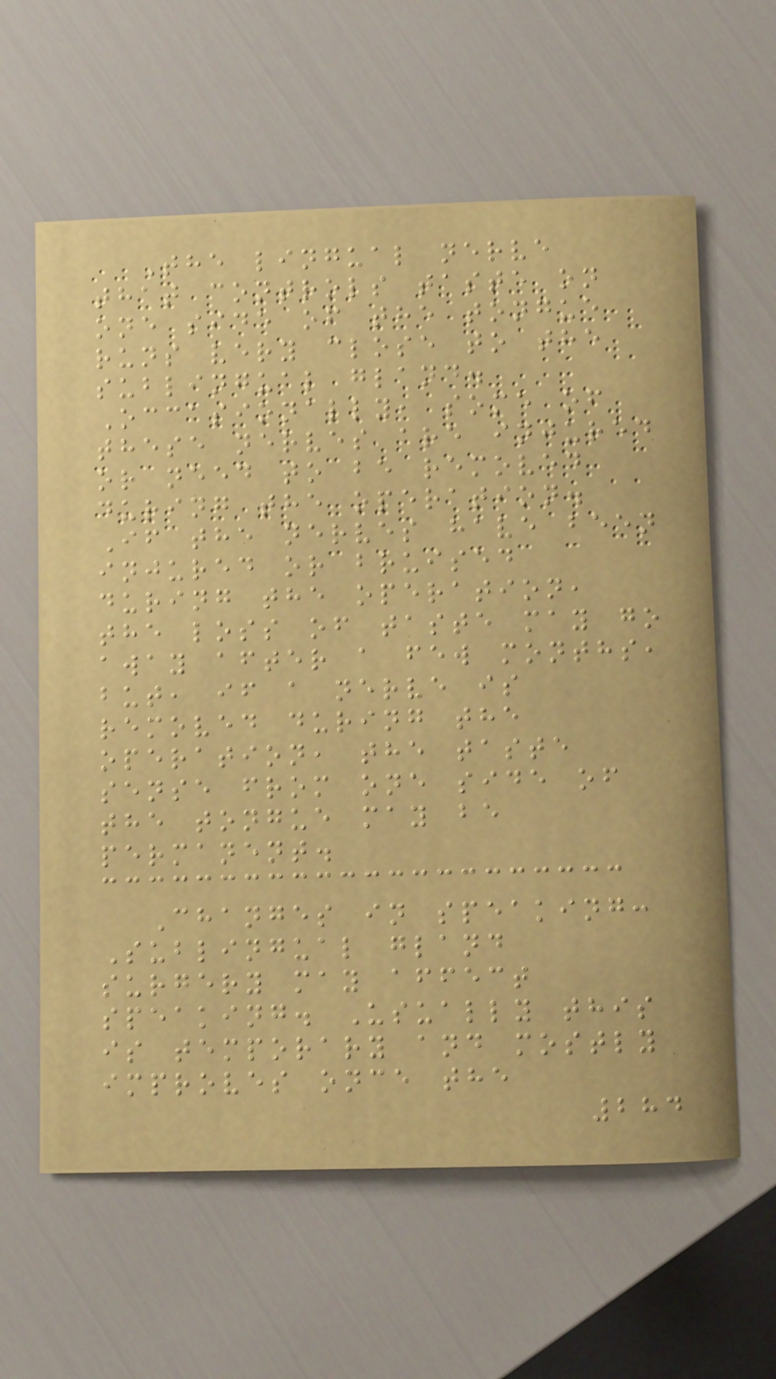The lingual nerve
that controls taste on
one side of the tongue
runs very close to the
sublingual gland.
Occasionally, some of
these nerves are injured
or need to be removed
during the operation.
If the nerves have been
injured or bruised
during the operation,
the loss of taste may go
away after a few months,
but, if a nerve is
removed during the
operation, the taste
sense from one side of
the tongue may be
permanent.
Changes in speaking:
Sublingual gland
surgery may affect
speaking. Usually this
is temporary and mostly
improves once the
284
